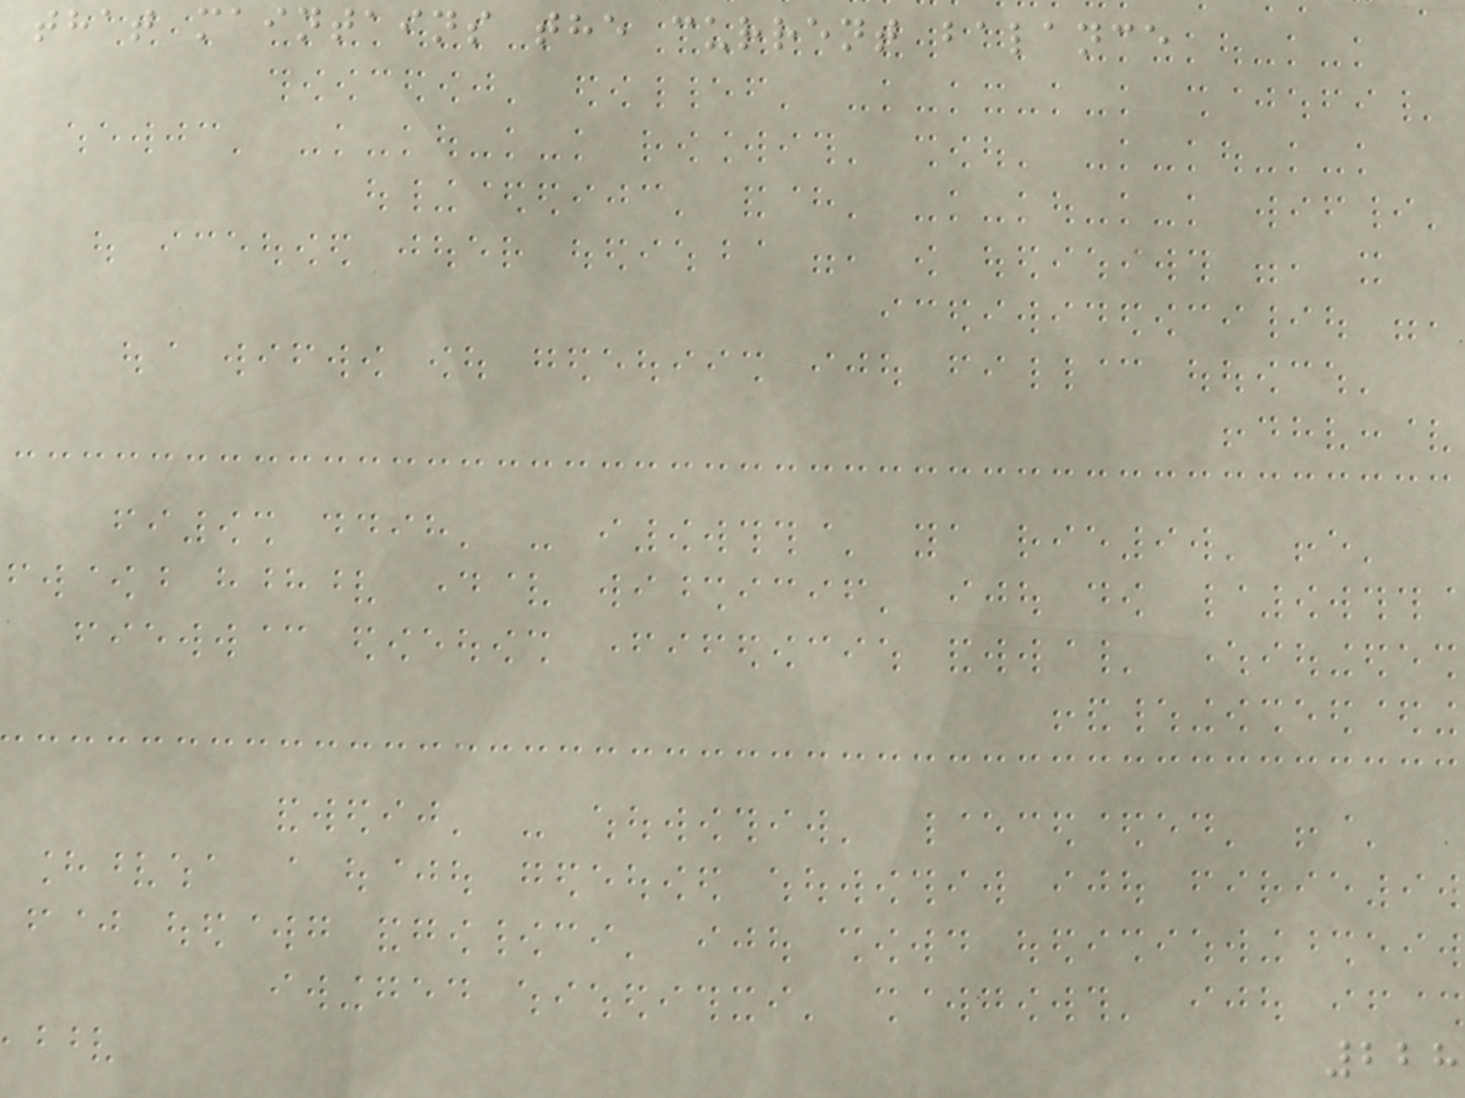that maintains the current balance
228
